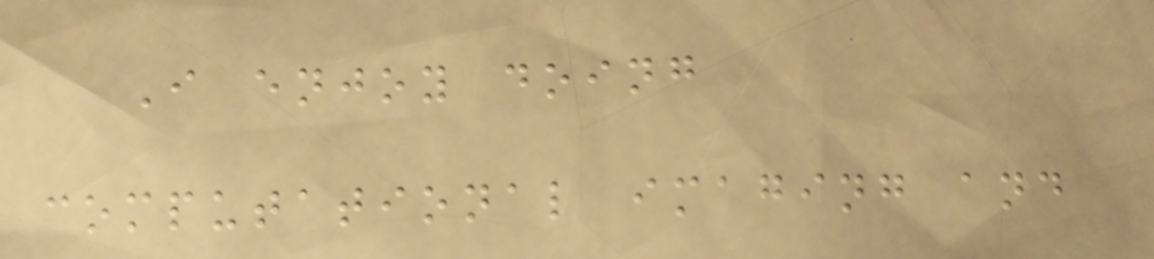I enjoy doing
computational imaging and
